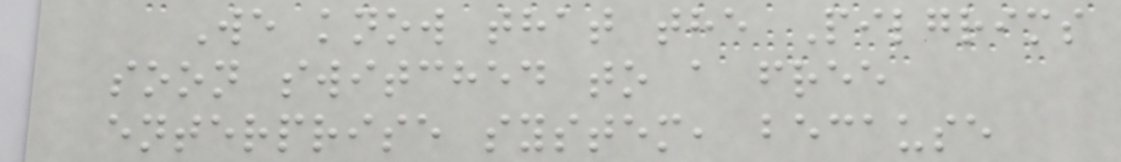We know that the Pilgrims
soon switched to a free
enterprise system, because
